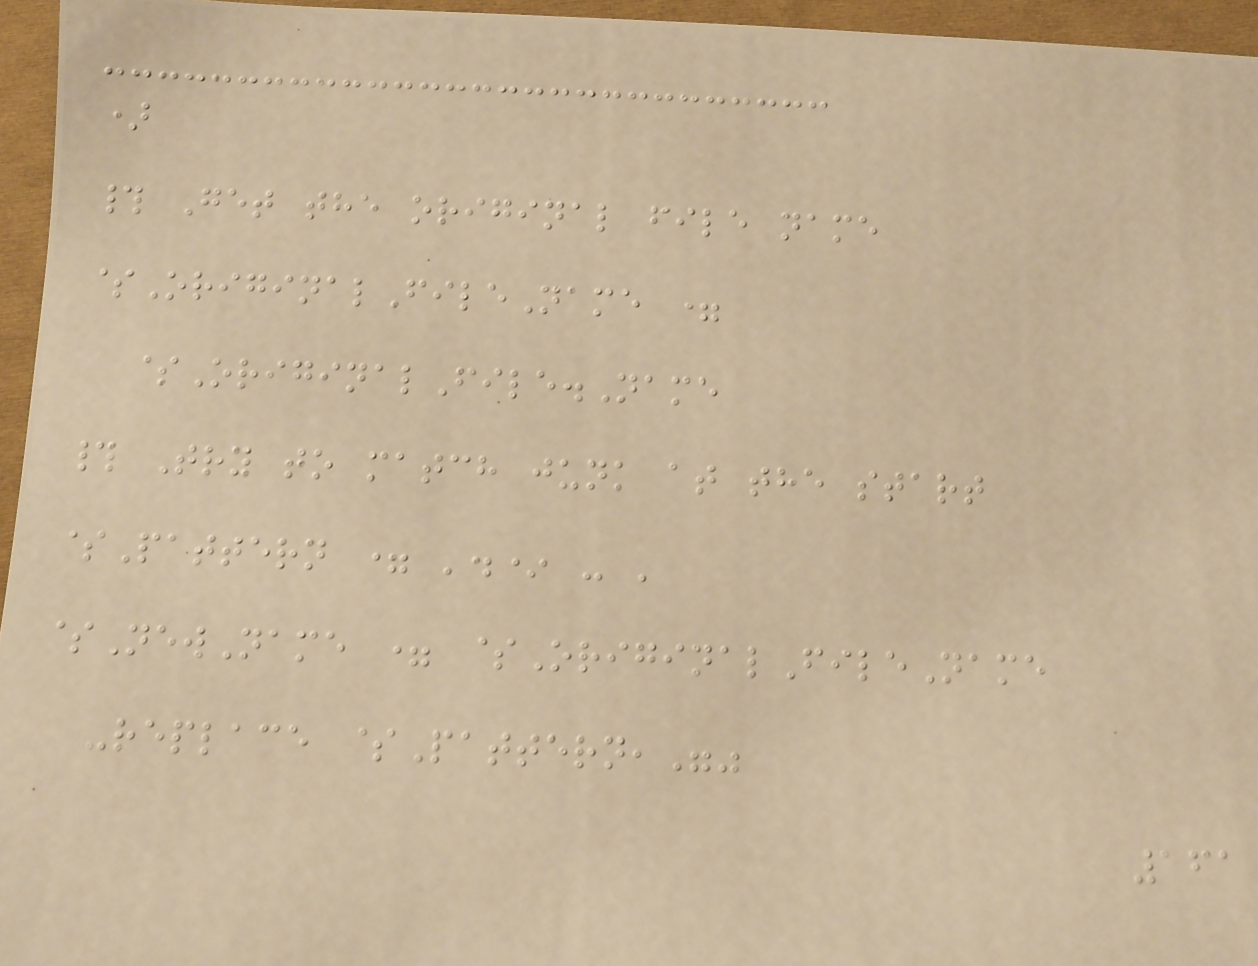)
# Get the original file name
$OriginalFileName =
$OriginalFile.Name
# Try to match junk at the start
$Pattern = '.* - '
$NewName = $OriginalFileName
-replace $Pattern,""
161
